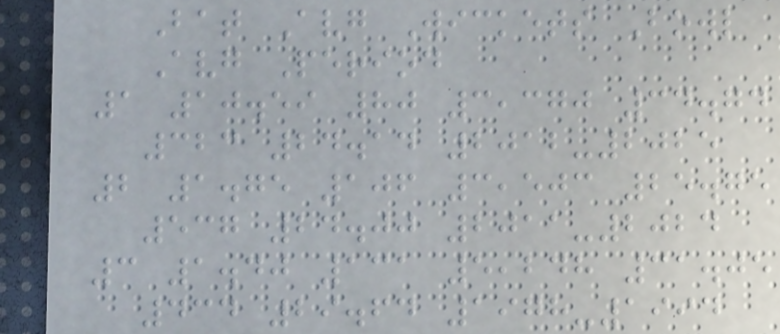Bat Avg Wickets Bowl
Avg Period
1 10.59 80 3,370 34.74
323 24.14 2012-2025
2 1.75 106 3,503 25.75
537 24.00 2011-2024
3 1.40 131 5,248 31.05
434 29.64 1978-1994
